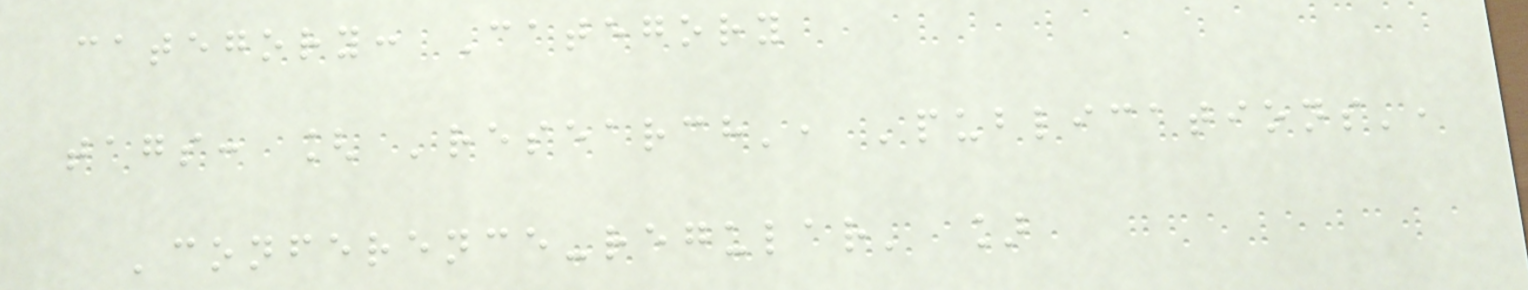category: Category
tags: [ 'research', 'publications',
'conference-regular' ]
